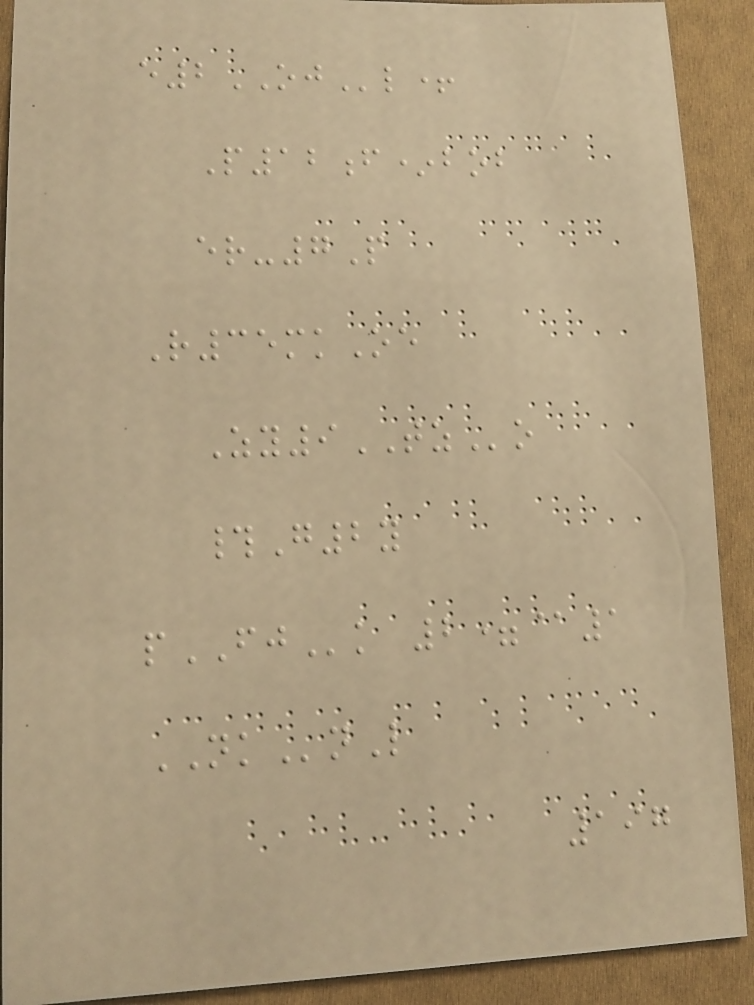e2OJl+
P12f*bob
er-7P
R35mkOe
Zy9TZo
#G2y
pFJk 2=@1
NKnL
197
